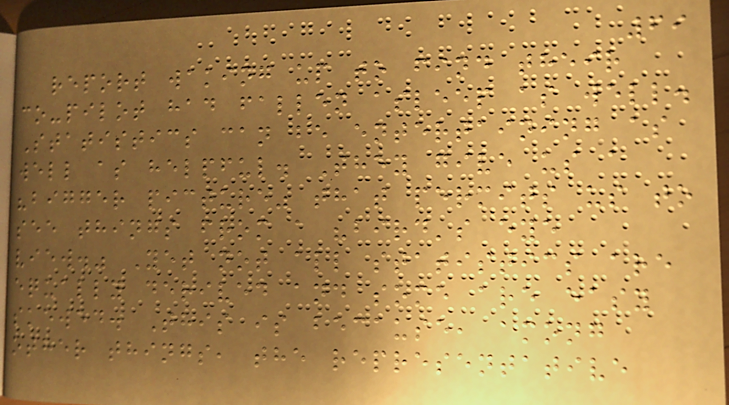69
report waking up to find their
co-pilot had fallen asleep as well.
Statistics can be entertaining as
well as helpful. They give us a
"bigger picture" that permits us to
see things from a "bird's eye
view." Yet not all statistics are
equally derived and some are easy
skewed. This is because, among
other things, the representative
